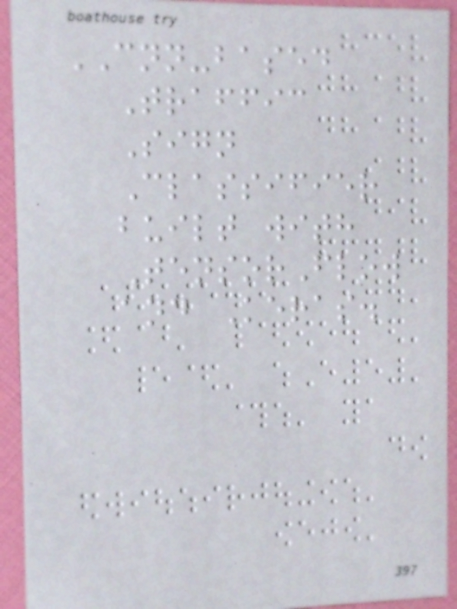CNN-based
Traffic
Sign
Classifier
built with
TensorFlow
and Keras.
